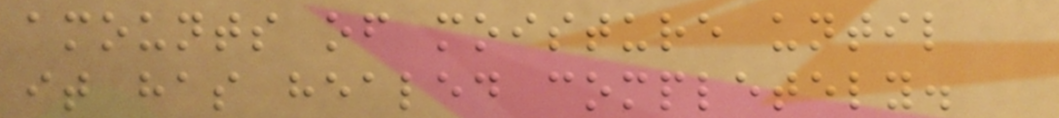amounts of moisture until
it has healed completely.
